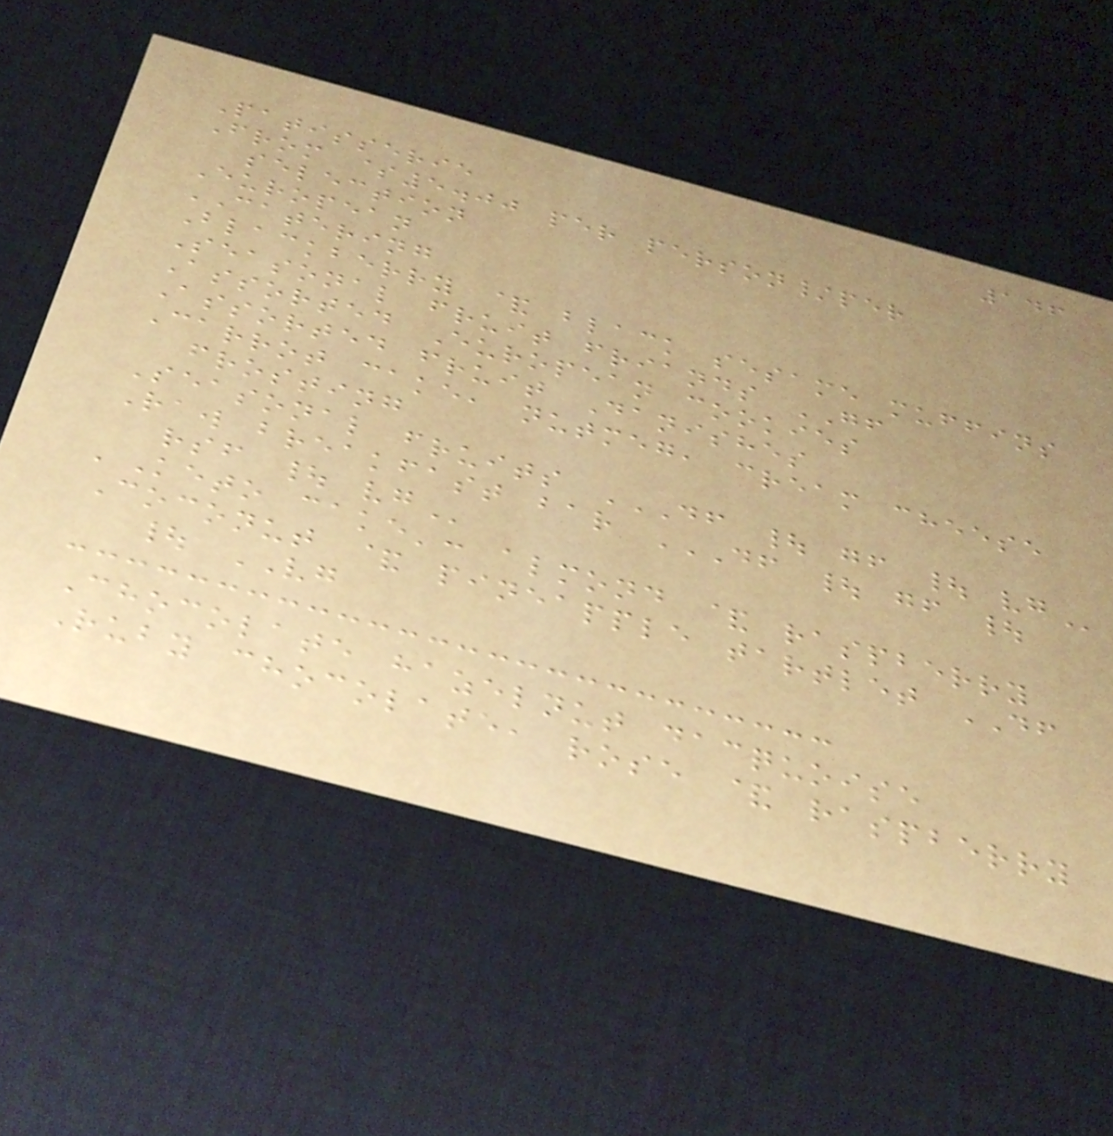146
Patisserie
From $5.00 per person/per
selection
European
CATERING
Blackberry & black sesame muffins
Seasonal fruit friands GF
Assorted European cookies
Assorted fruit Danishes
Carrot cake, nutmeg, cream cheese
frosting
Seasonal fruits DF | GF | VG
Raw breakfast bar DF | GF |
RSF | VG
'Keto cake': almond & raspberry
Coconut & pineapple tartlet DF
| VG
Chocolate hazelnut dacquoise
Ruby chocolate, rose & raspberry
